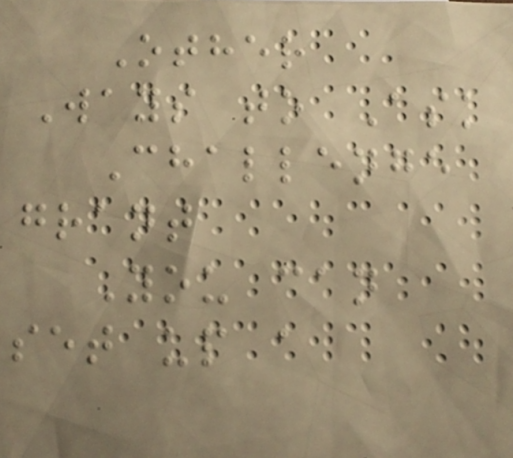Other
Ways to Ask
Challenge
grant
You can
set up a
